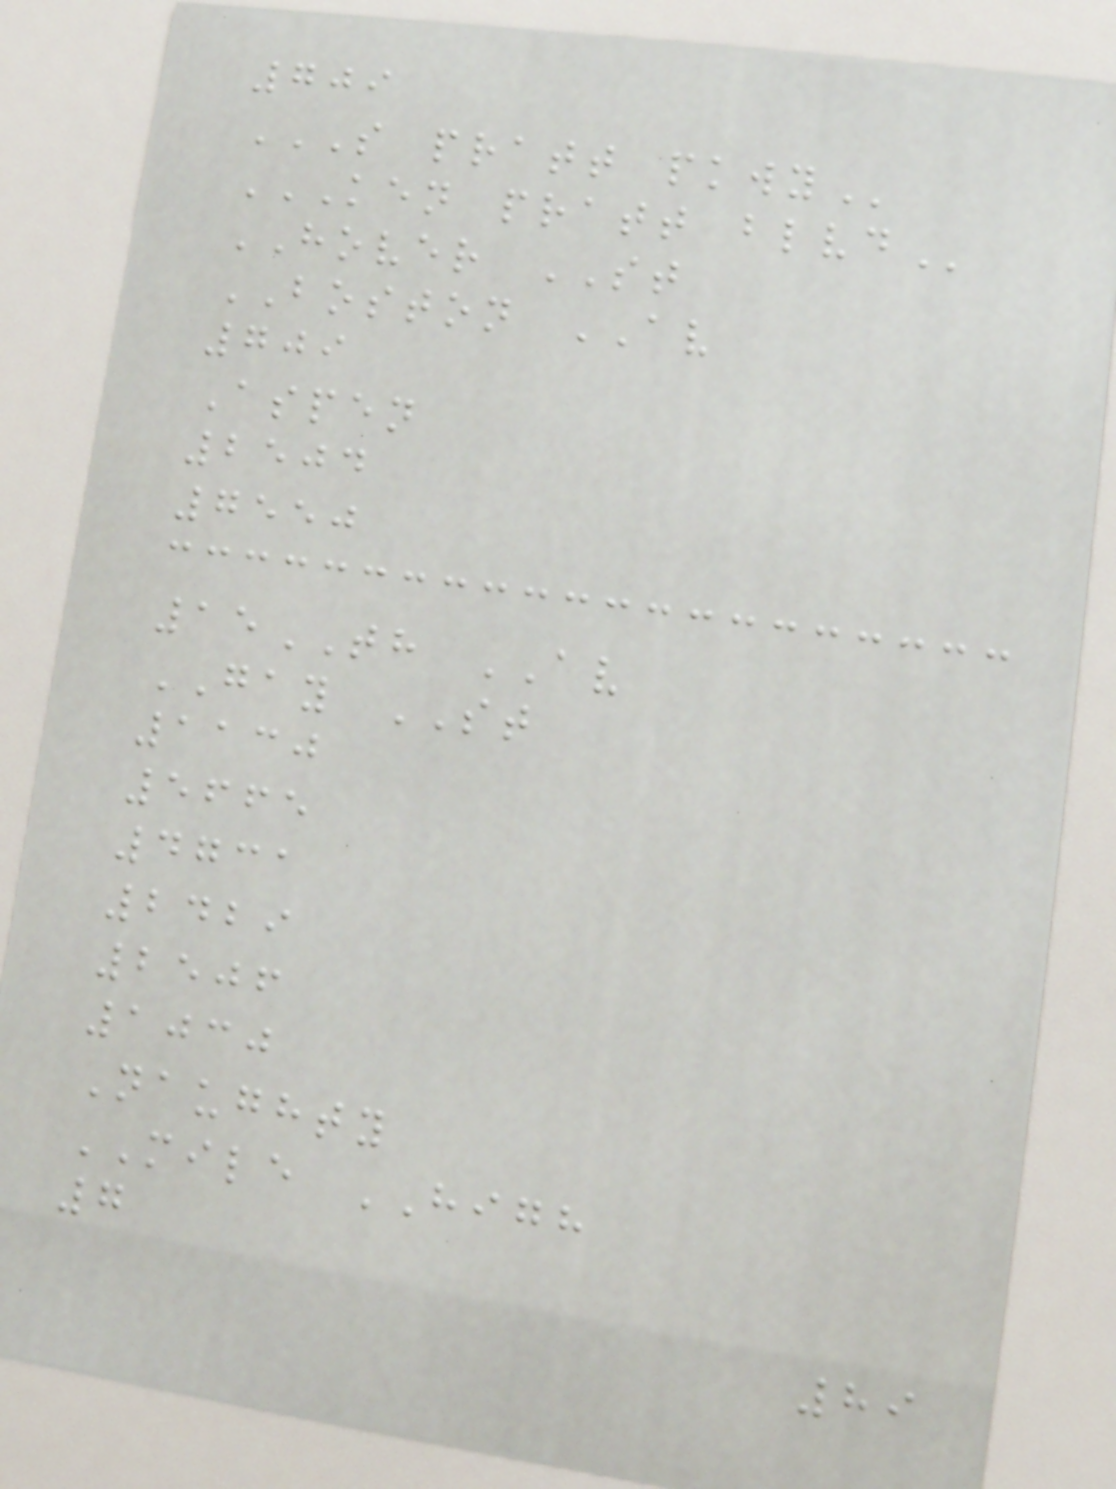709
S PRATT PKWY
KEN PRATT BLVD
HOVER ST
BOSTON AV
709
Aspen
2504
7550
15TH AV
GAY ST
1130
5665
4731
2429
2506
1030
Naughty
MILE HIGH
7
89
